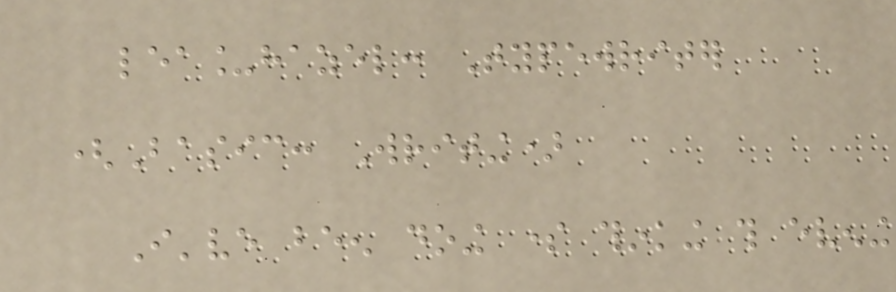lea_hazel: Typewriter
(Basic: Writing)
I've been doing some thinking this evening
